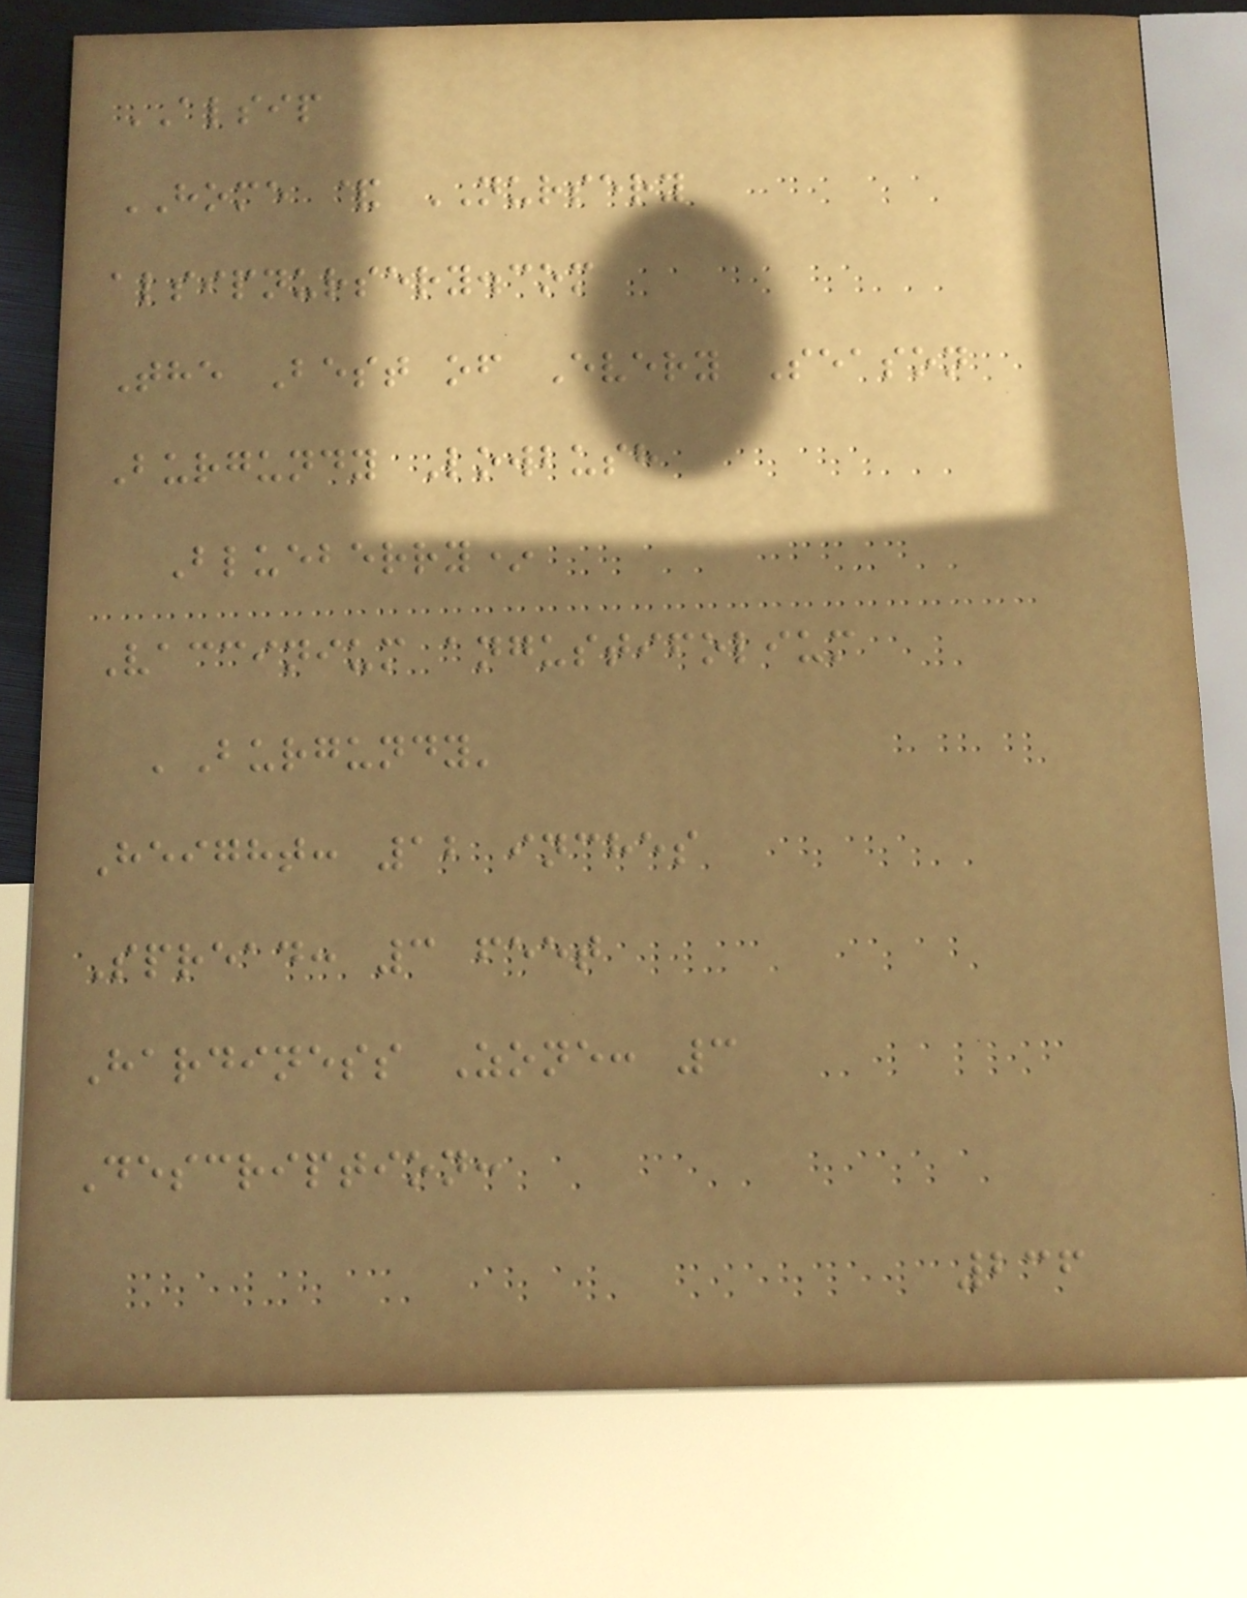ALSIP
HOME & NURSERY
alsipnursery.com
The Best of Every Season
Burgundy Lowbush
Blueberry*
Vaccinium angustifolium
'Burgundy'
Height: 12 inches
Spread: 3 feet
Hardiness Zone: 3
Description:
236
